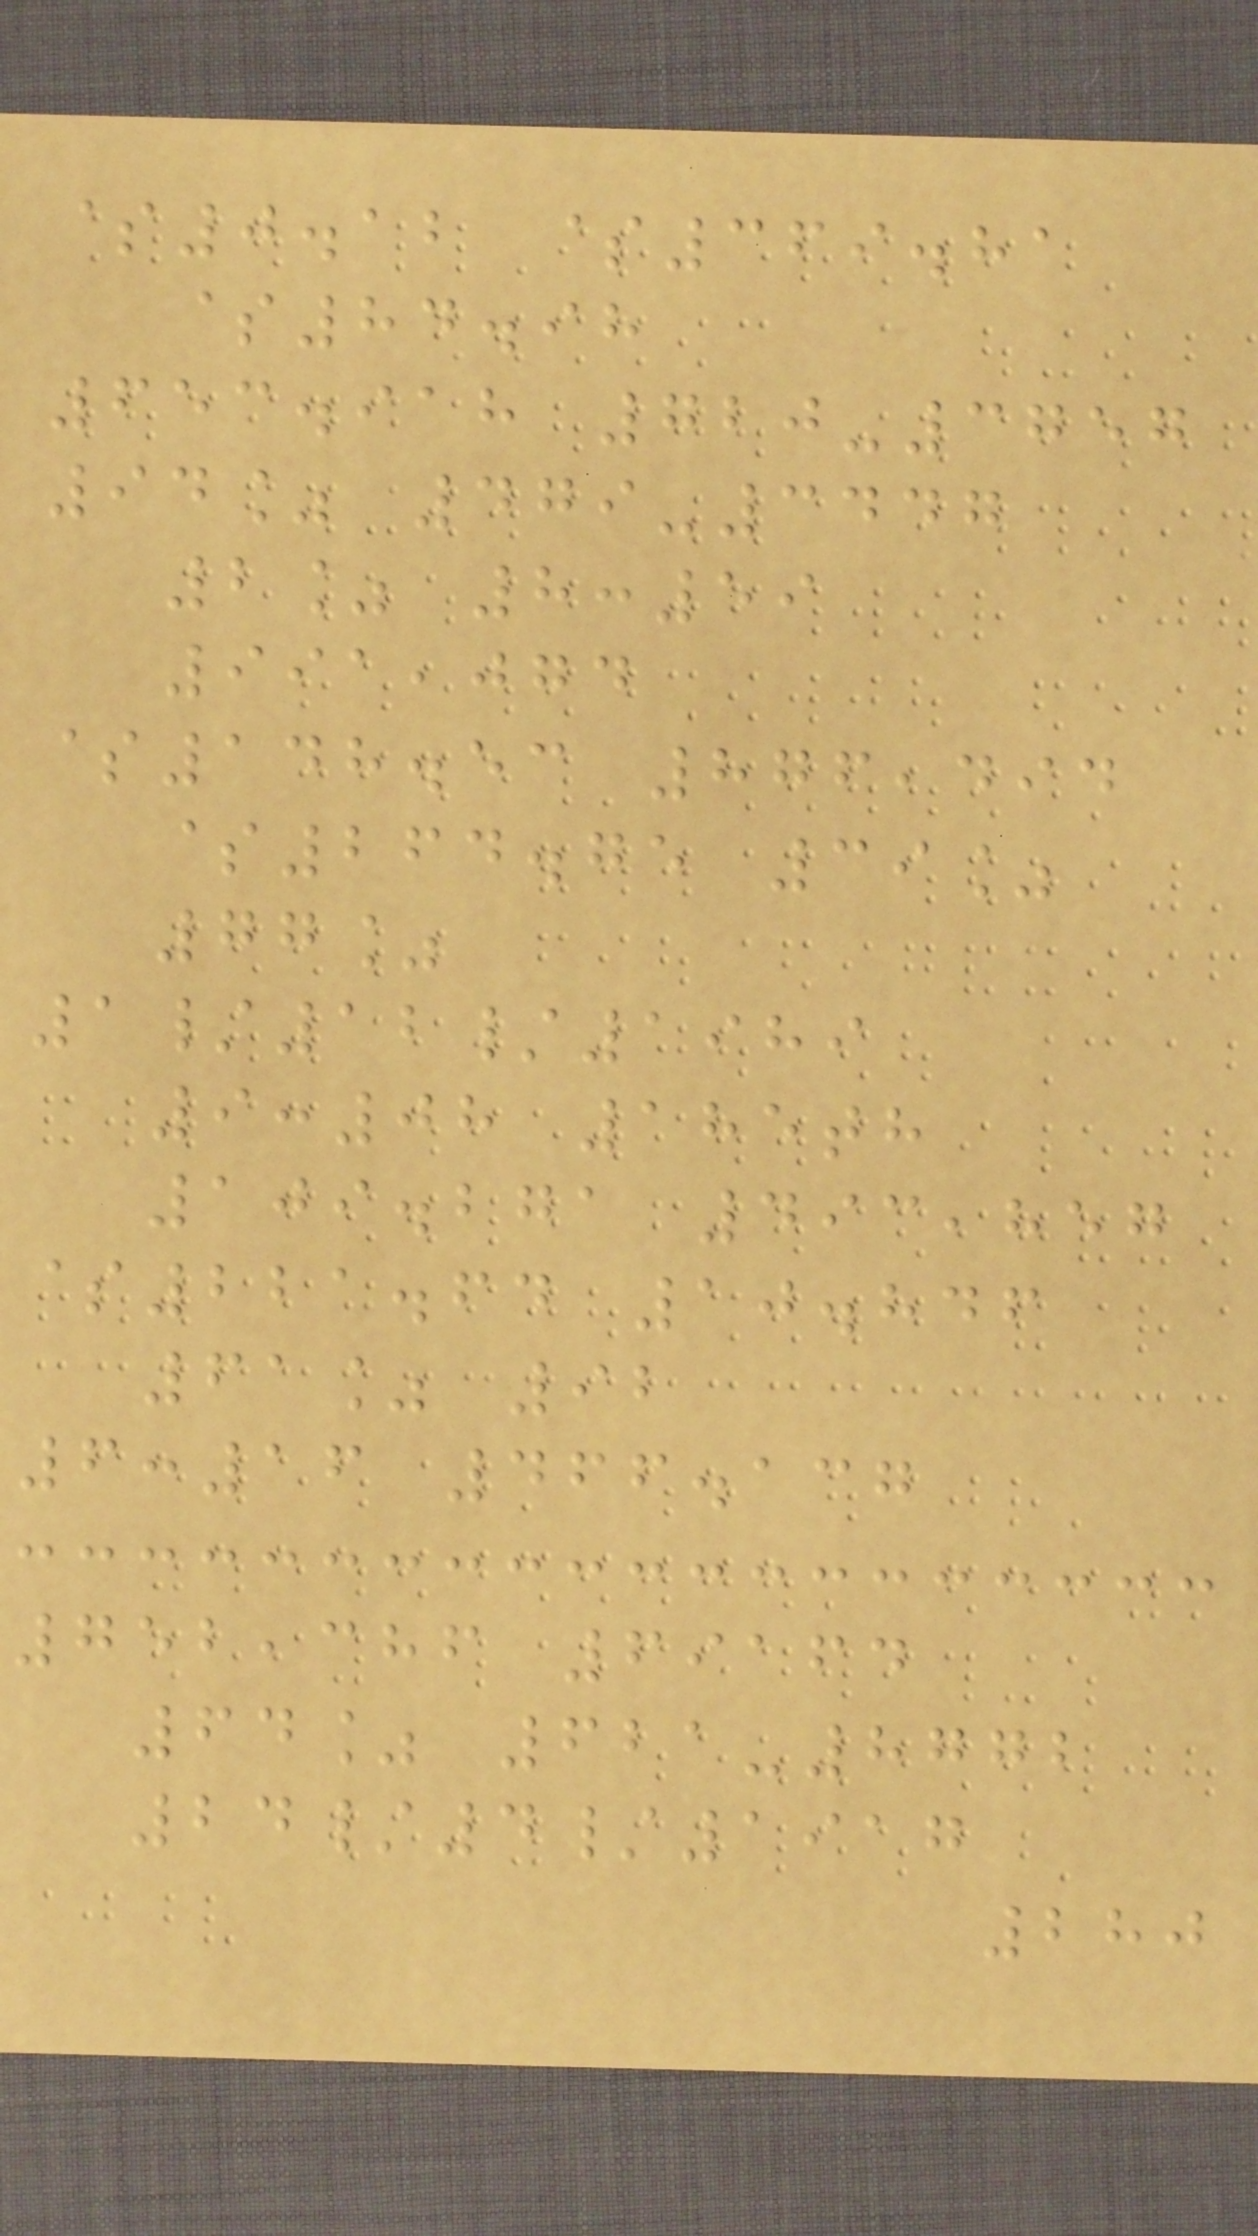$0.12 $369.81
$84.98
653.918 720-3757
94% 479-3447
2% 8:59
991,074
$148.53 876,494
$264.75 39%
77%
1/12/1989
9:08 185th
109.271 493,857
$221.64 10.846
61% 92
6:16 466.137
752,386 69164
64% 621-8772
24/4/1917
280
